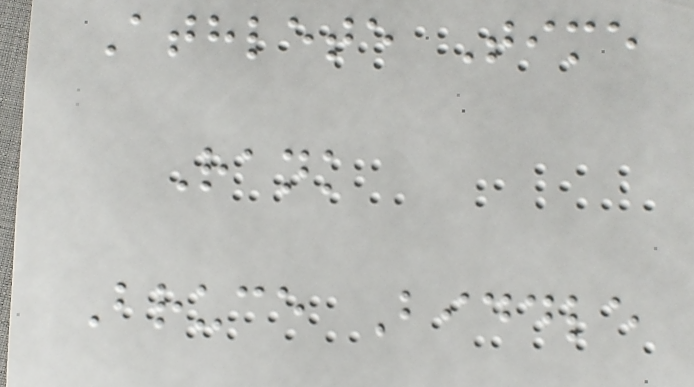Athlete Time
Rank
Bruce Biddle
